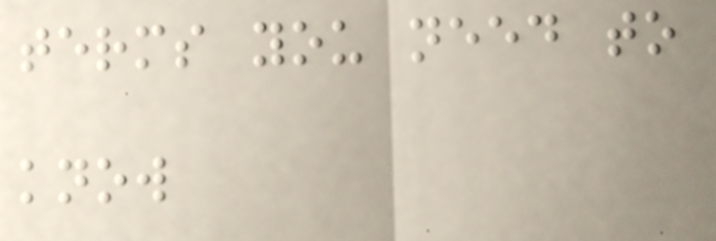terms you need to
know
